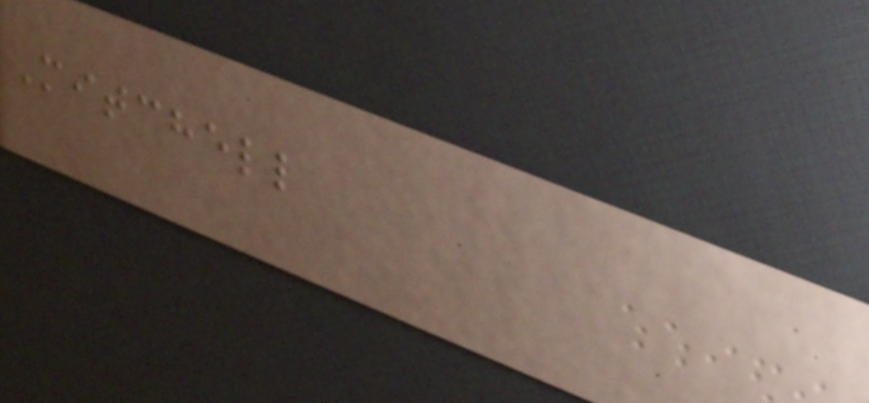Mitchell
